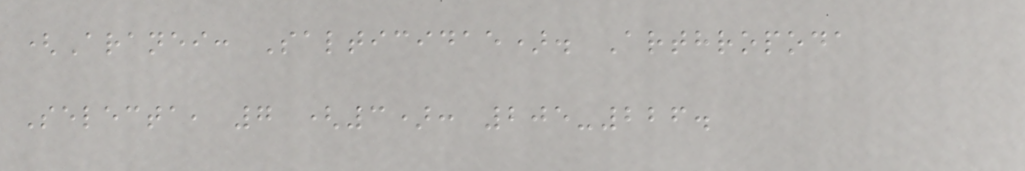(Aranei: Salticidae). Arthropoda
Selecta, 7 (3): 205-226.
